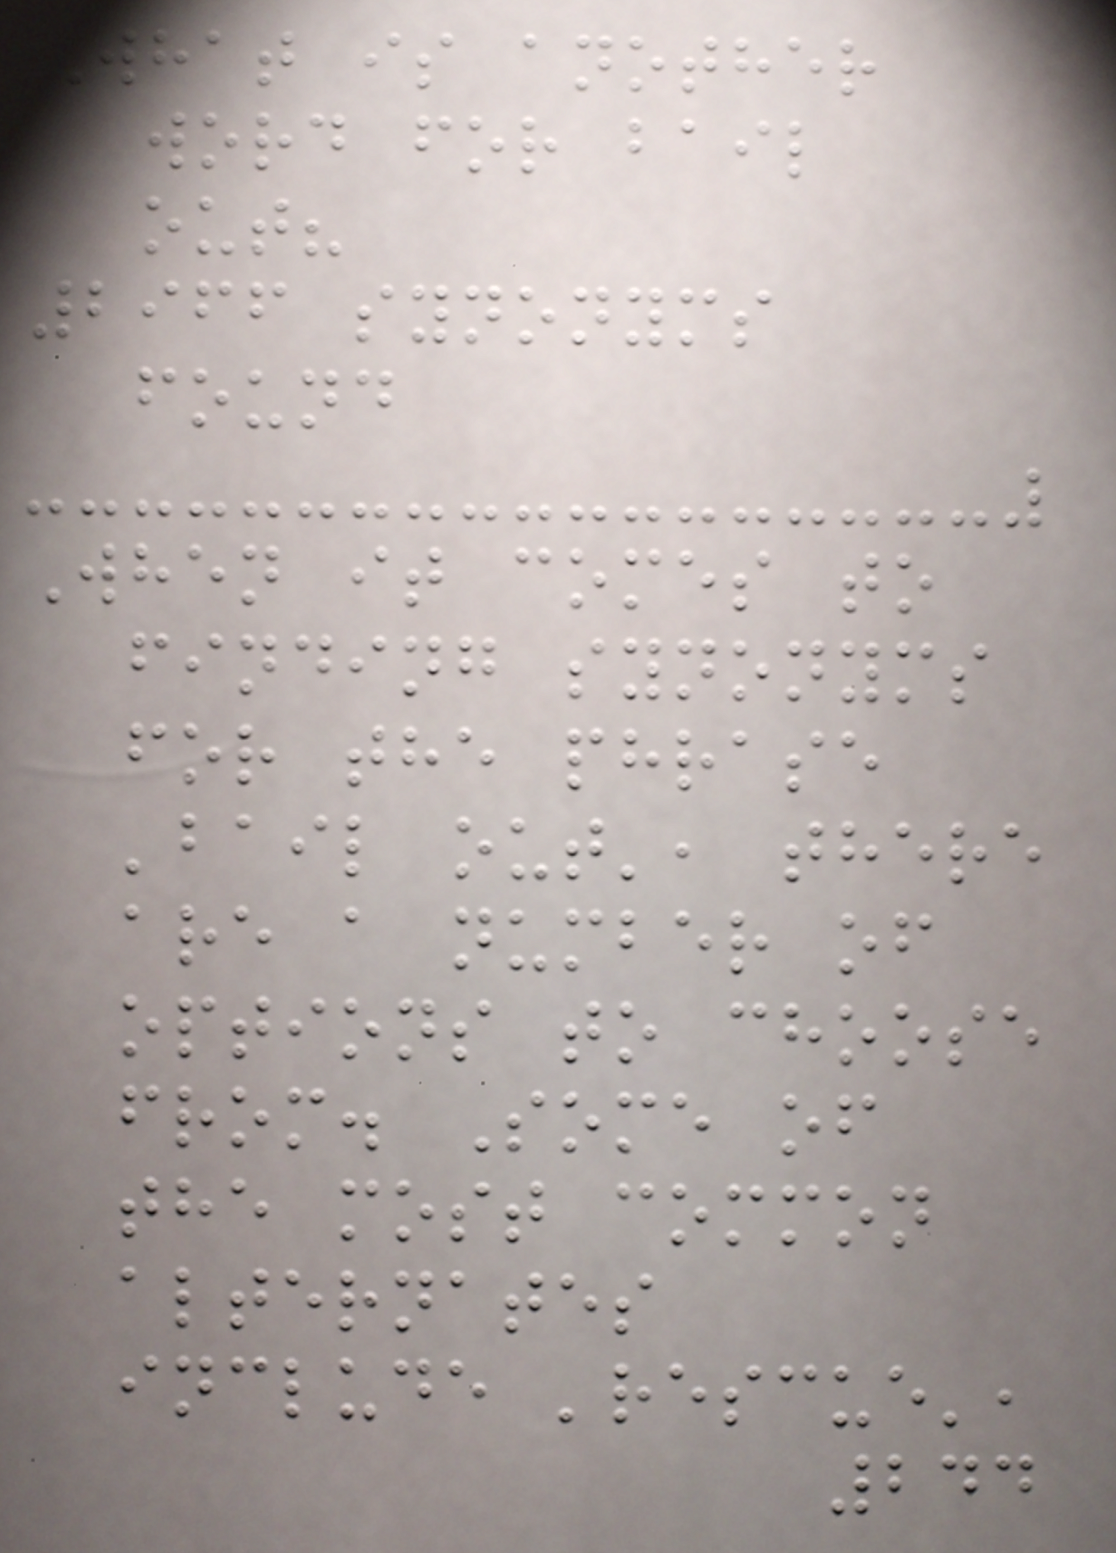What is another
word for bail
out?
2966 synonyms
found
When it comes to
finding synonyms
for the phrase
'bail out', there
are a number of
options to choose
from. Some of
the most common
alternates
include 'rescue',
244
